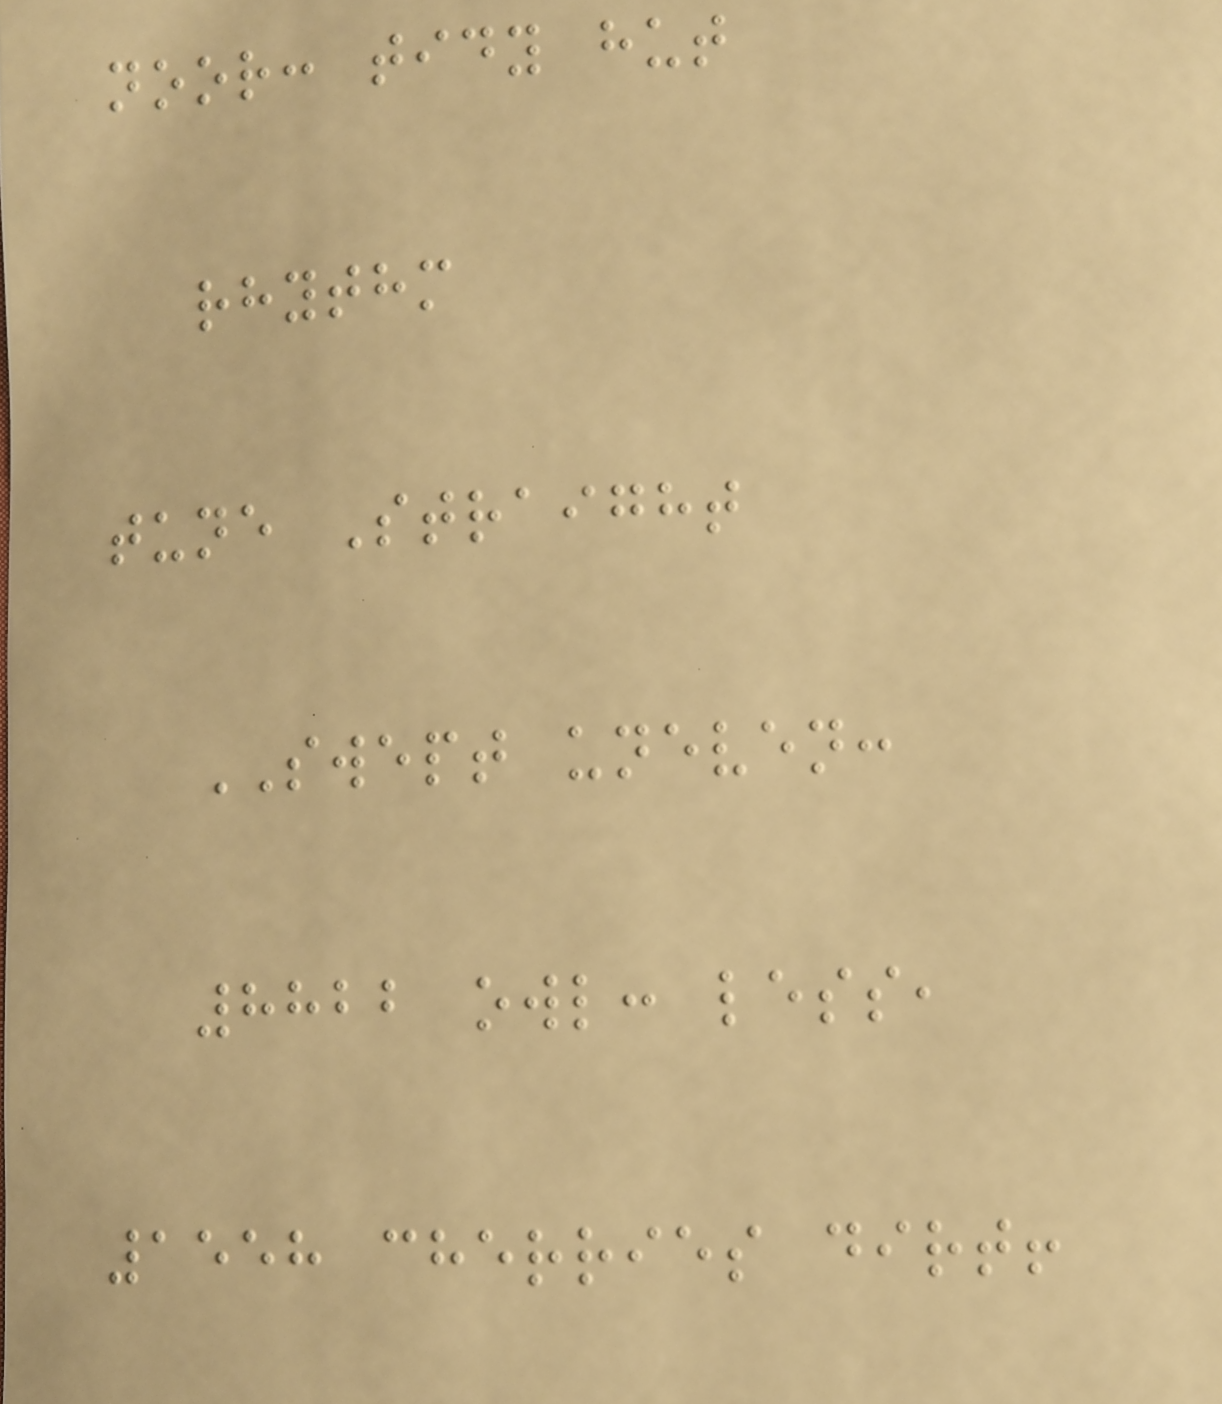noor: tidy hut
rhythm
tune Straight
SWEPT uneven:
8822 owl: less,
1558 cherries dirt!
